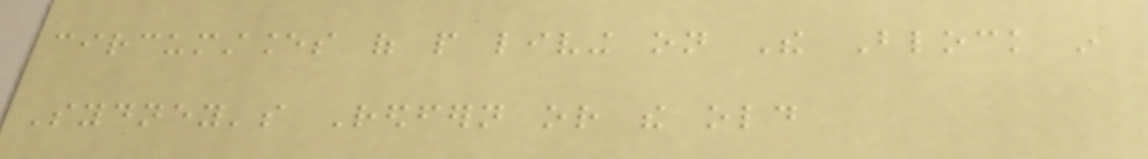circumstances of people living on The Block in
Sydney's Redfern or the old
